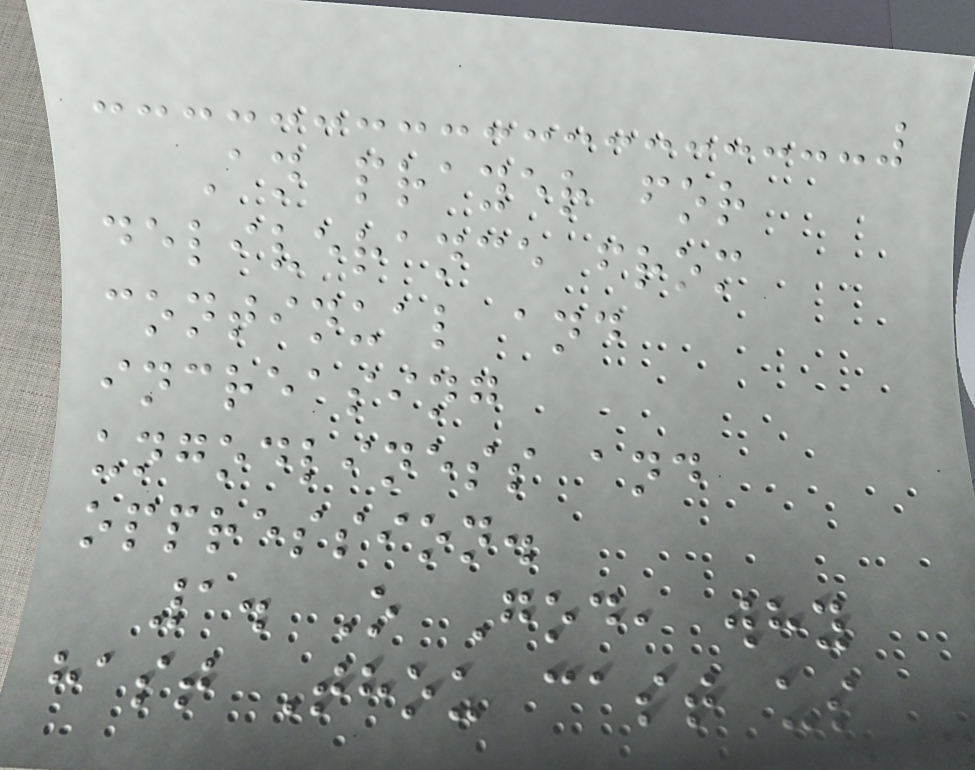An prayer for
deliverance from
continual and
increasing
ungodliness and
oppression.
1. O God, why
hast Thou cast us
